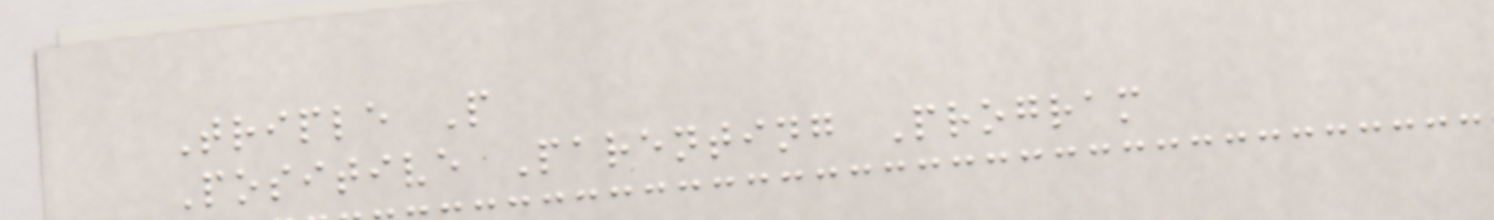Triple P
Positive Parenting Program
